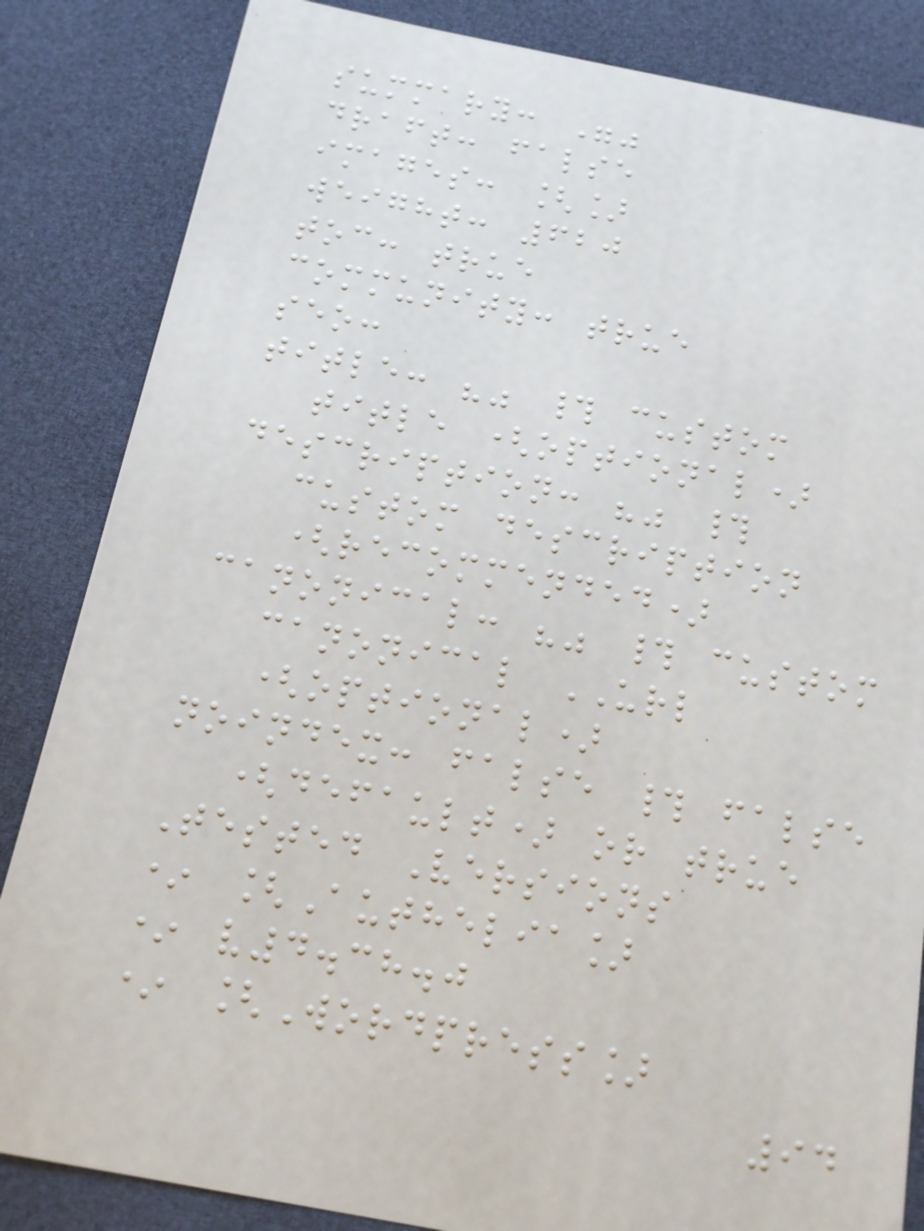summary: ""
draft: false
images: []
weight: 620
toc: true
community: true
seo:
title: "" # custom
title (optional)
description: "" #
custom description
(recommended)
canonical: "" # custom
canonical URL
(optional)
noindex: false # false
(default) or true
Tested Versions
* [Authelia]
* v4.38.0
* [Wordpress]
94
